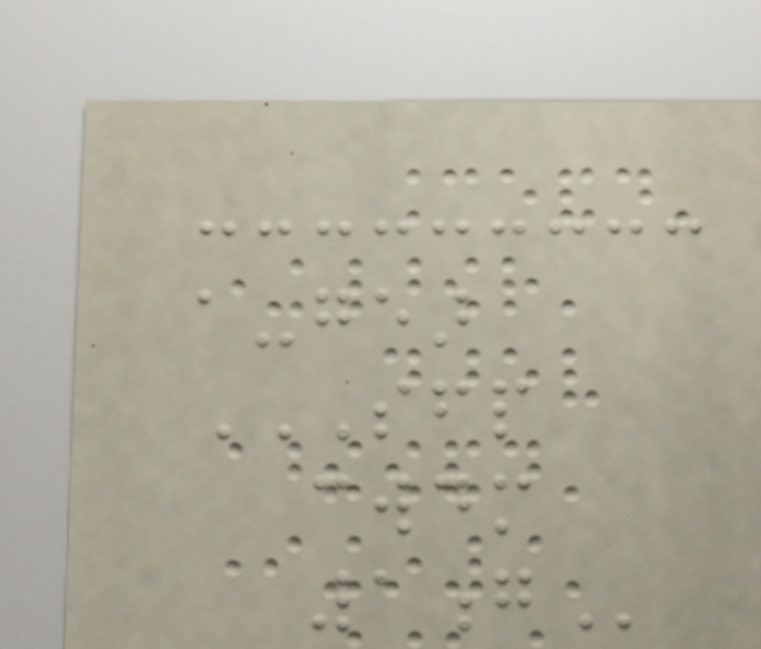a-gear
SFP
CWDM
1G
